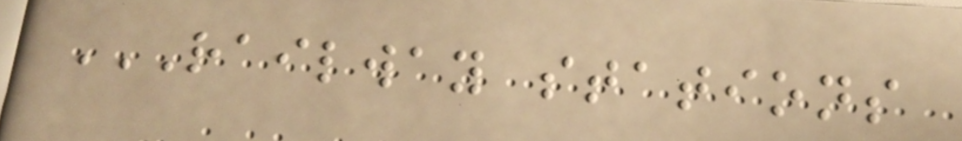RAILWAY STATIONS
